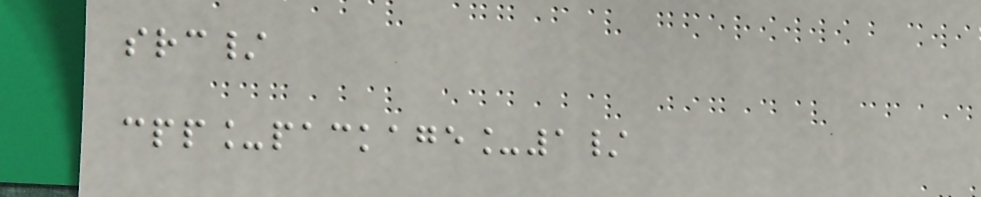src/
cpp_package_1/
